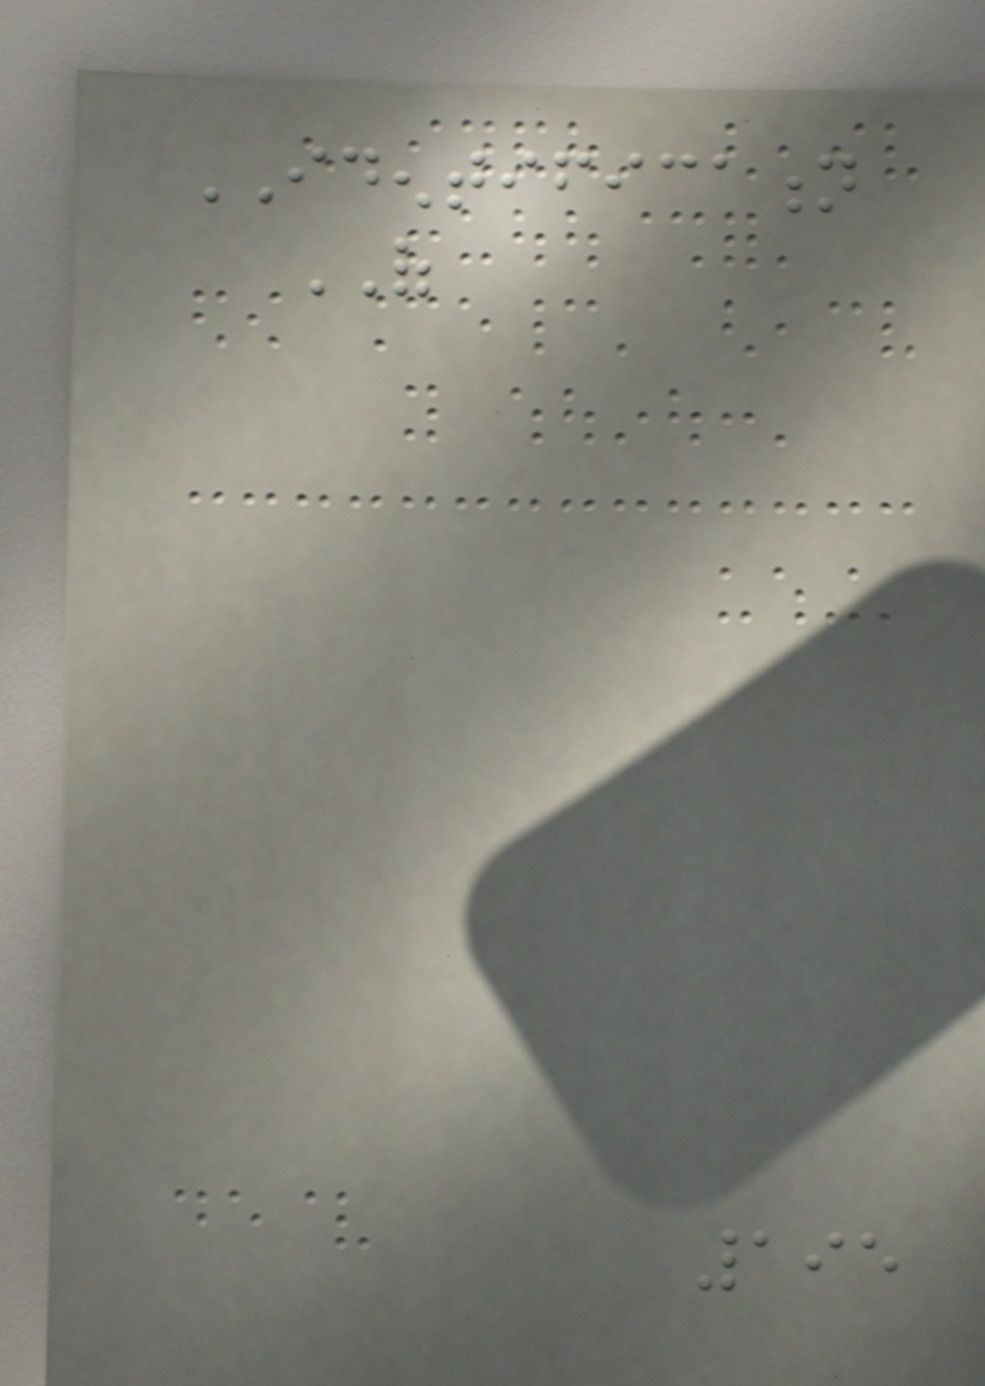IDENTIFICATION
OF
195
